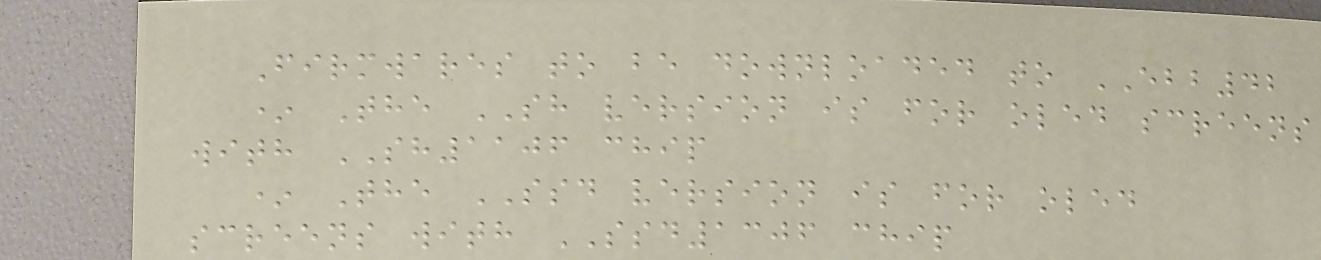Firmwares to be downloaded to EBB42
* The SH version is for oled screens
with SH1106 chip
* The SSD version is for oled
screens with SSD1306 chip
